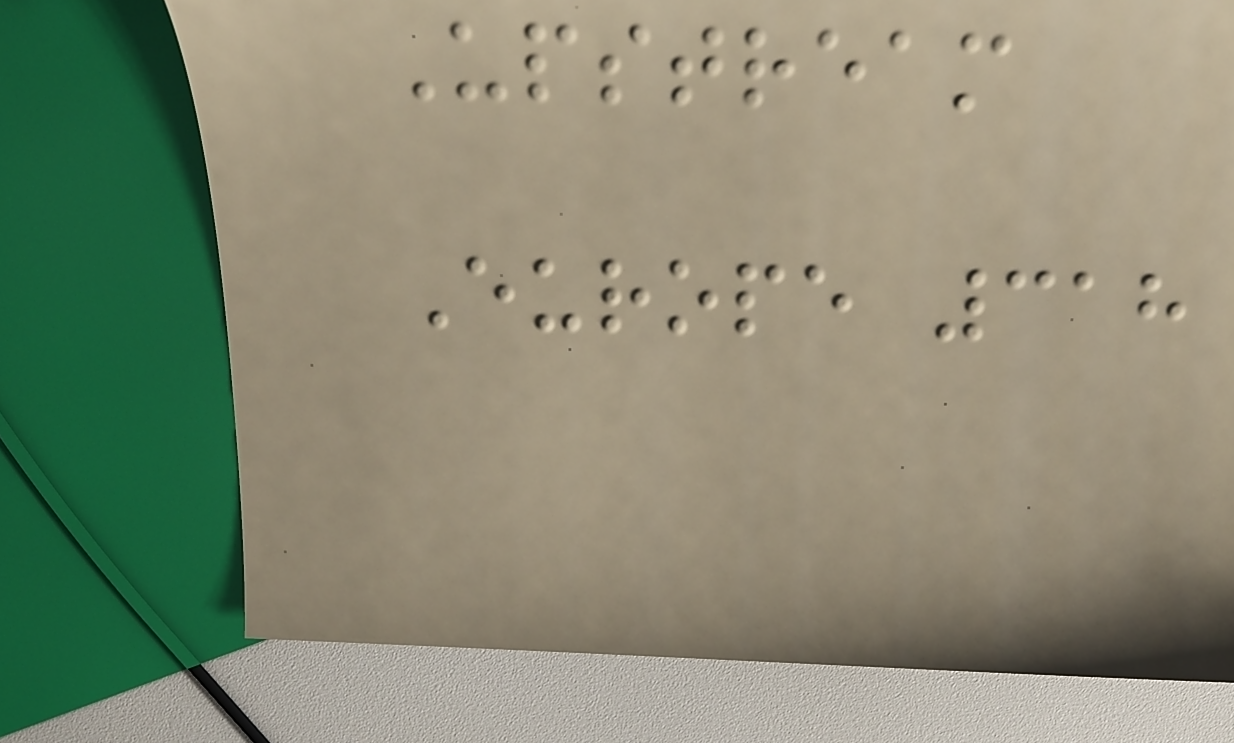Upstream
Europe 318
